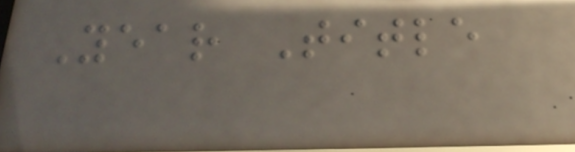Year Title
